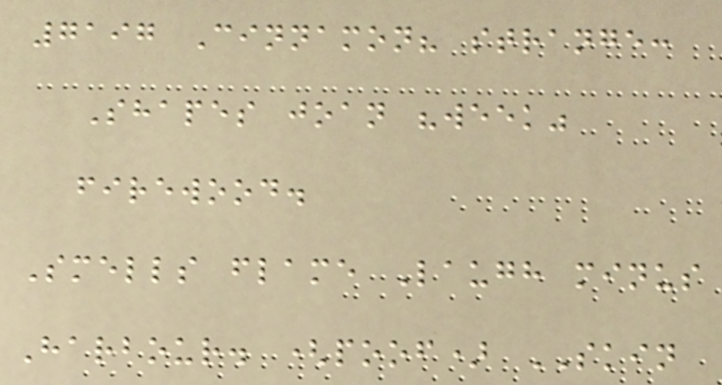7197 Cinnamon? strange:
Shapes joan "week"
firewood.
Smells flame Laugh minus
Harbour. (poof) SKIN
